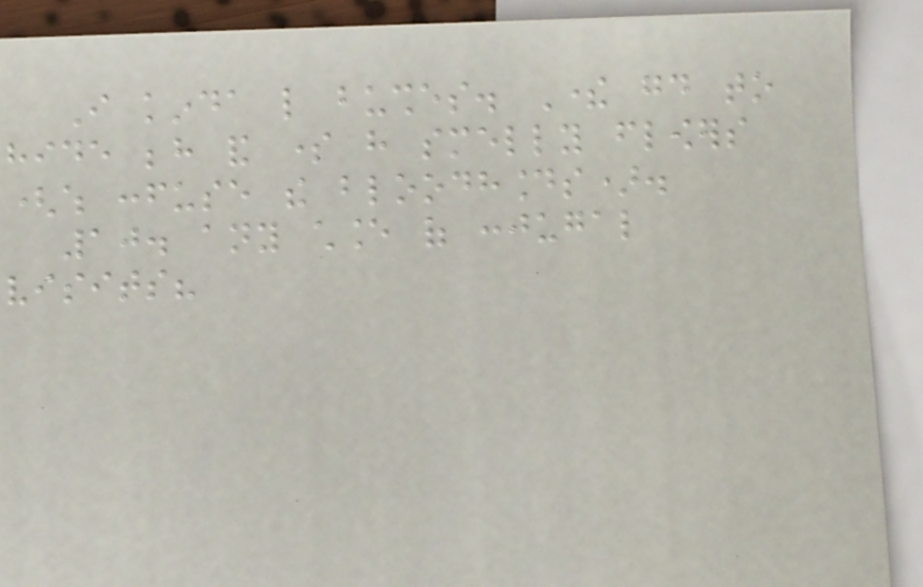I kinda like bushes. There good to
hide behind and some have smelly flowers
(which confuse the bloodhounds).
10. any chance of conjugal
visits?
